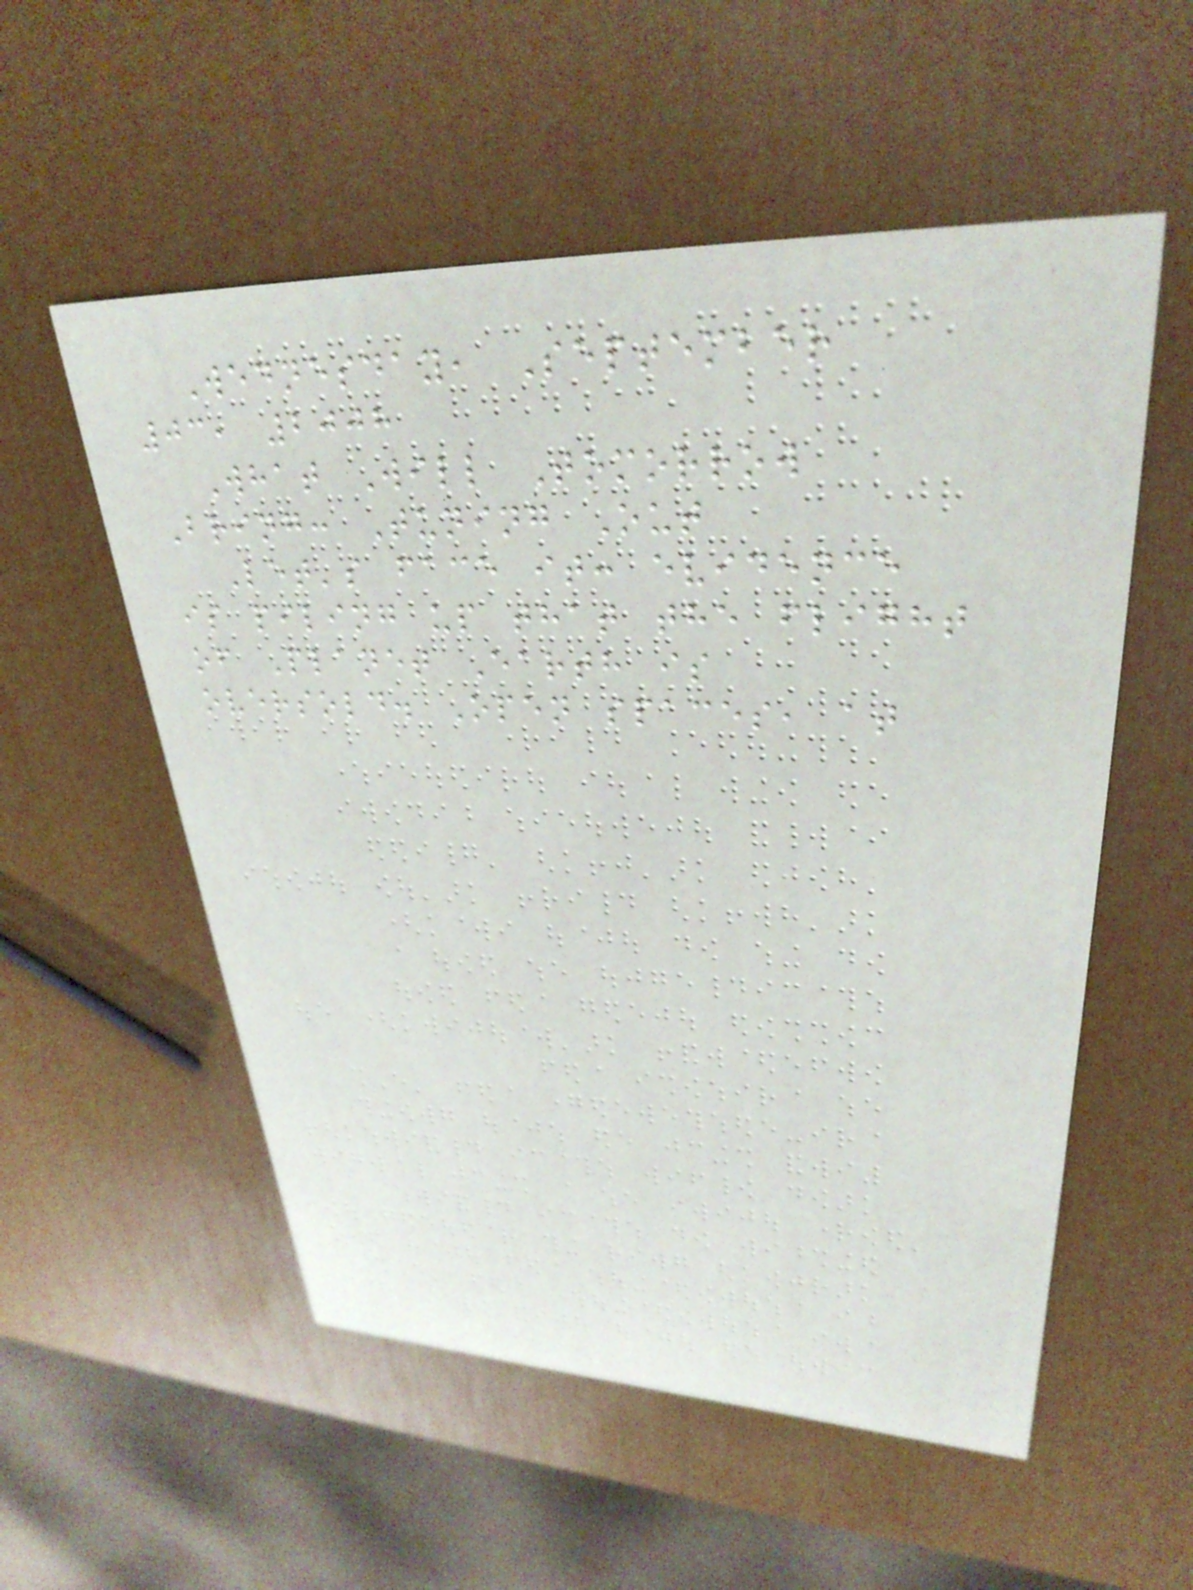Wednesday, September
03, 2008
What Will Tomorrow
Bring: Tuning Out
Let's face it: evidence
is piling up that the flight
of Planet Earth is
oversold. Open spaces, at
